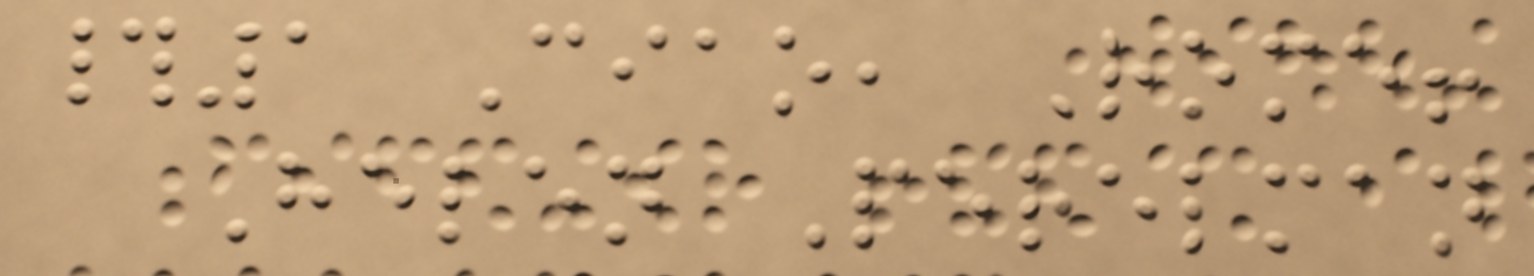#1 Ciao, Rome!
Helen Perelman
